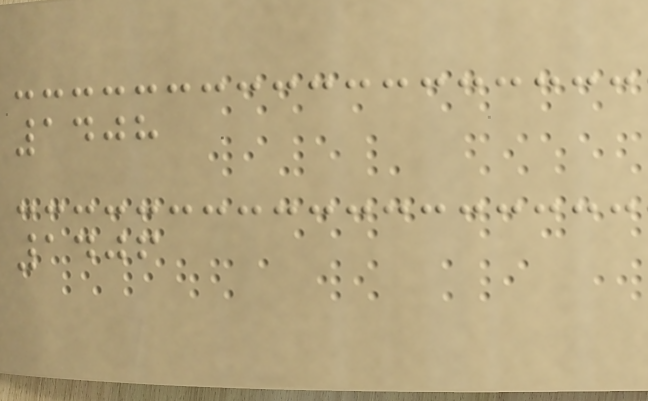1408
1406
